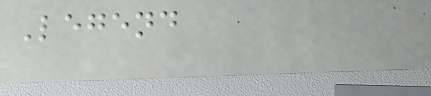Legend
